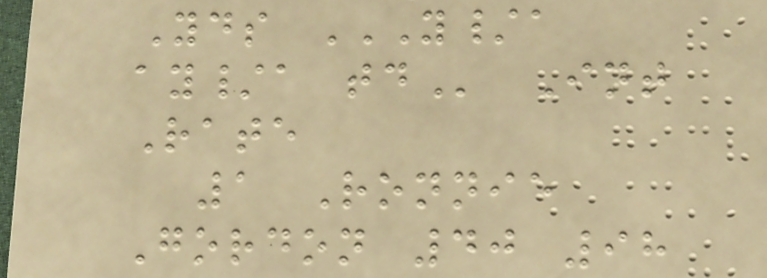Yds Y/A
AY/A TD Int
Rate
1 Ronnie
Gordon 40 98
